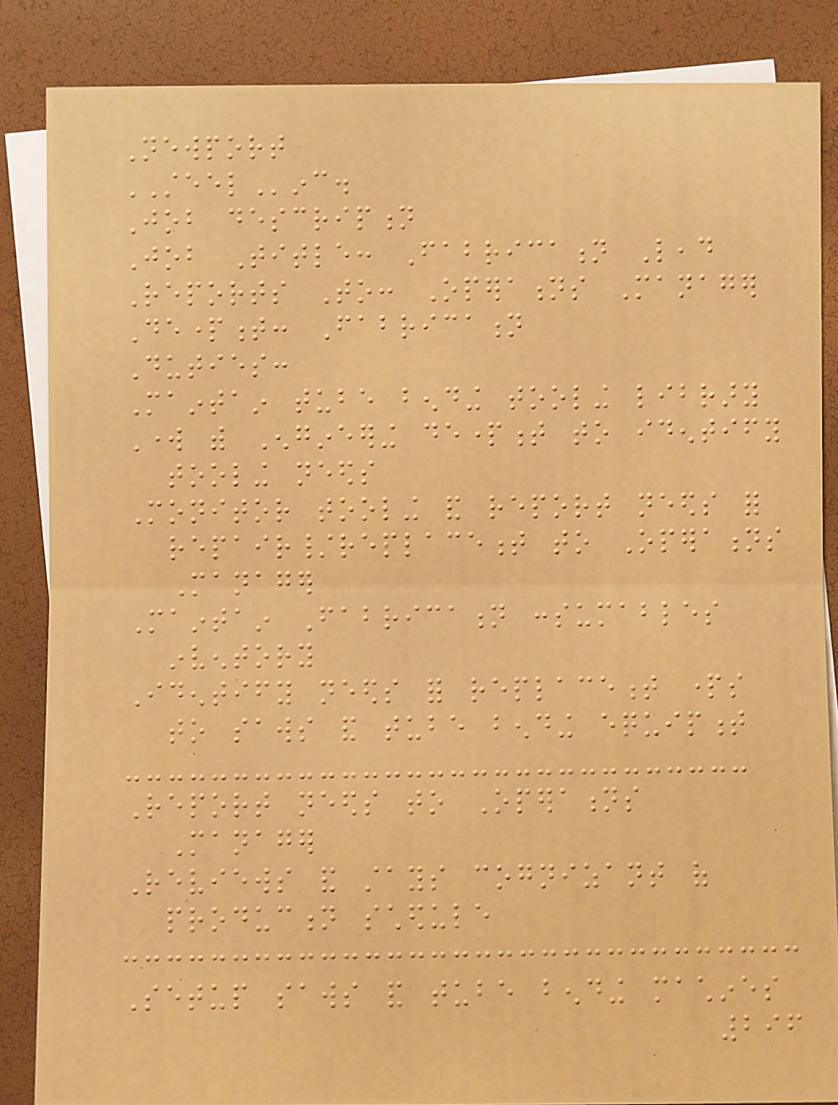Newport
STEELinc.
Job description
Job Title: Fabrication Lead
Reports To: Operations Manager
Department: Fabrication
Duties:
Maintain tube bending tooling library
Work with Engineering department to identify
tooling needs
Monitor tooling and report needs for
repair/replacement to Operations
Manager
Maintain Fabrication consumables
inventory
Identify needs for replacement parts
to saws and tube bending equipment
Report needs to Operations
Manager
Reviews and stays cognizant of
production schedule
Setup saws and tube bending machines
296
